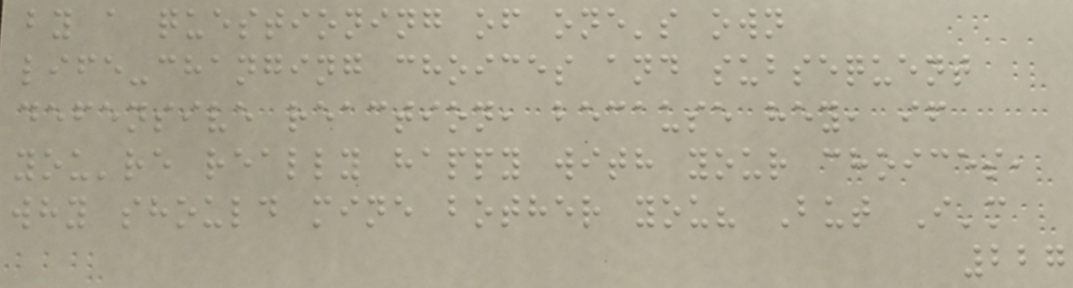by a questioning of one's own
life-changing choices and subsequent
defensive reaction, because hey, if
you're really happy with your choices,
why should mine bother you? But I'm
227
